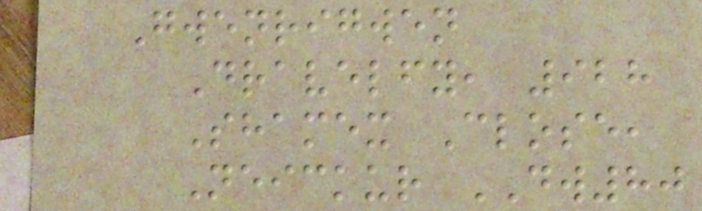Gwenrigwen
Dravelfy, 928
Shamex Close,
Neickur DW80
